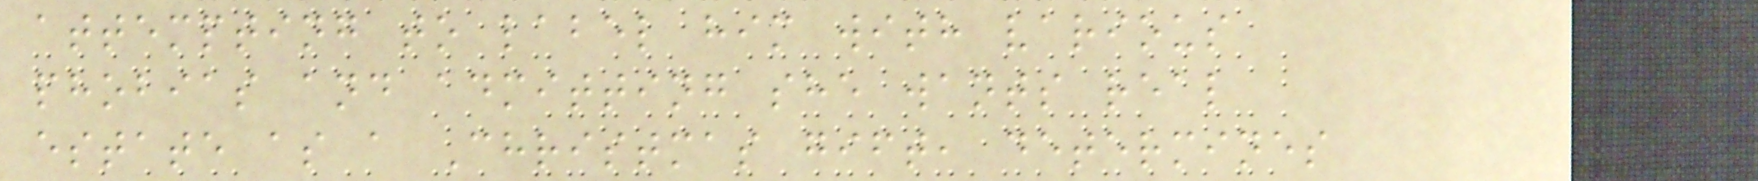attempting to label him with various
phobias and admitting she wants real
estate as a Christmas gift, determines
